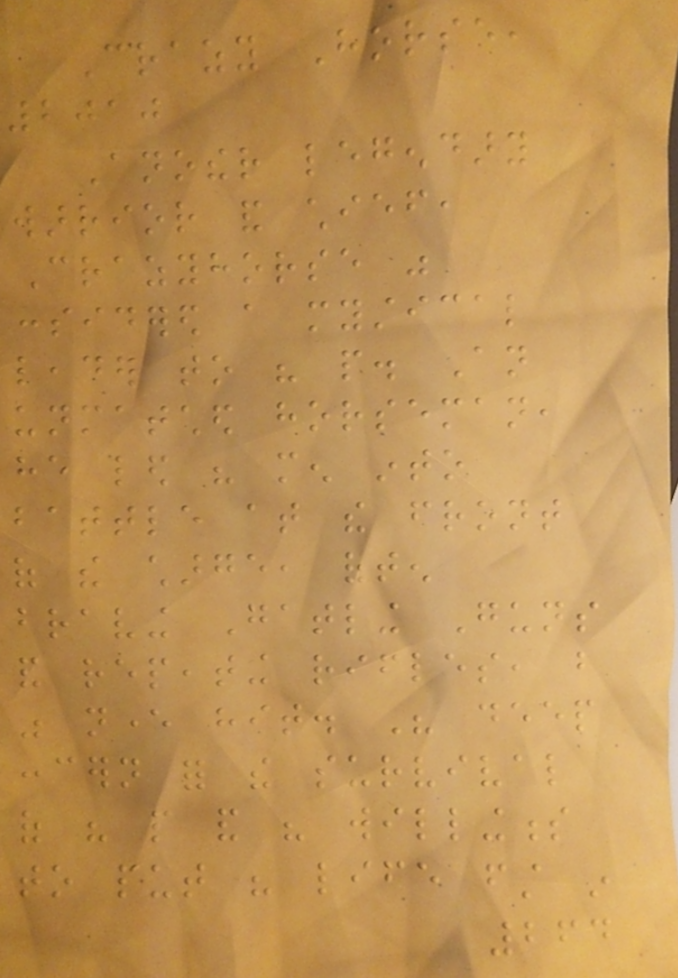Crazy Horse,
2010
Another legendary
warrior and chief,
Crazyhorse was
considered a mystical
leader to his people. An
unmatched horseman,
he led his men into
battle at the front
of the charge, often
braving Gatling Guns
and repeating rifles, but
was never hit. His deep
concern for the survival
of his people and his willingness
to put his life first in
264
